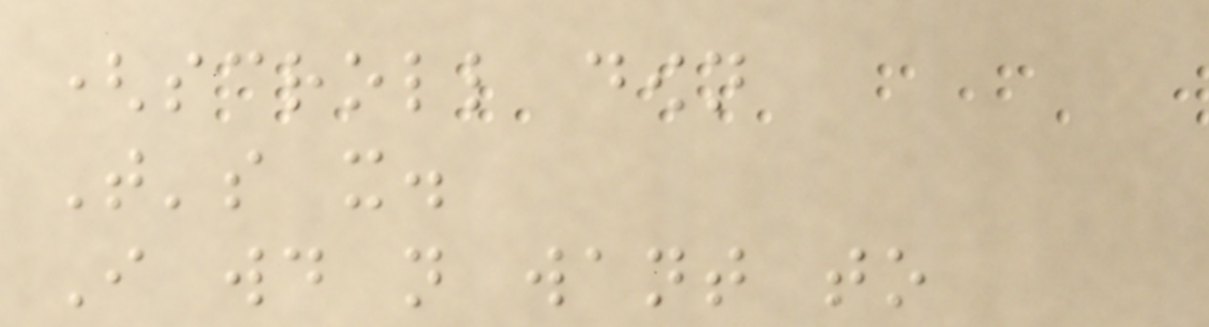(scroll down
That's it.
I would not want to
